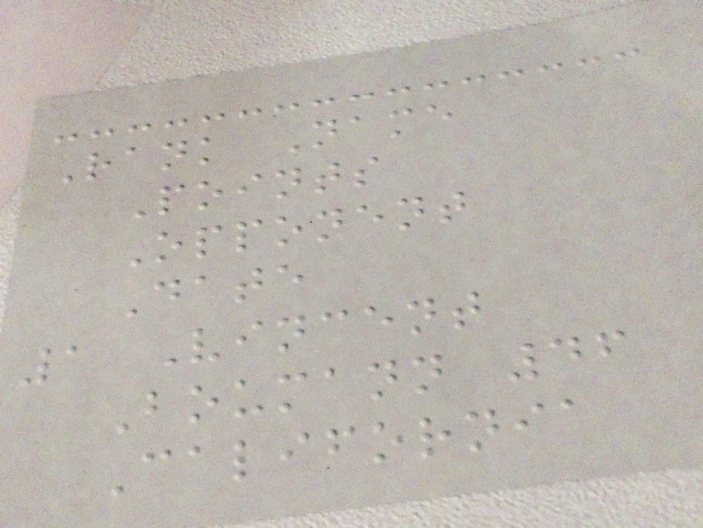Rank Name
Points
Opponent
Date
1 Vincent
Boumann 46
California
